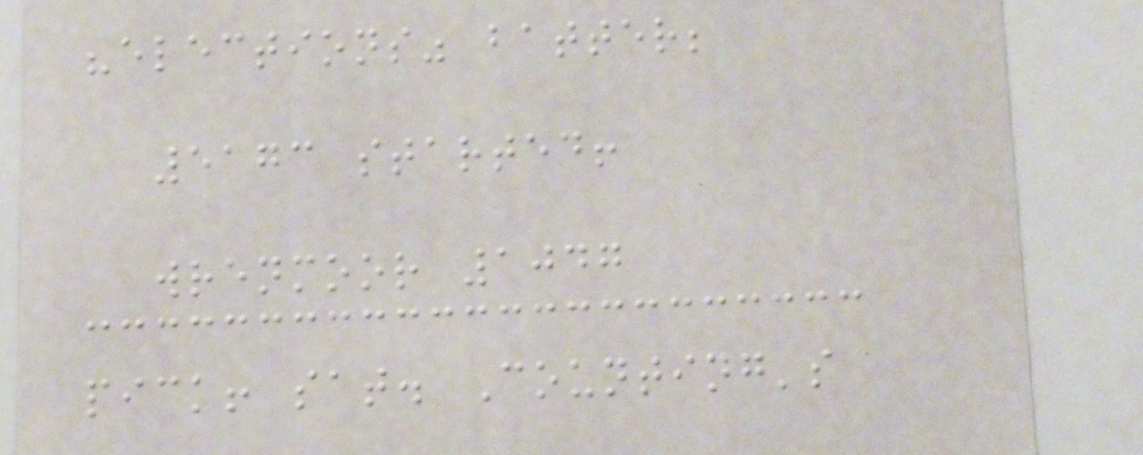"elections" batter;
5173 started!
wrenmoor 1047
pick! sat. Counting's
